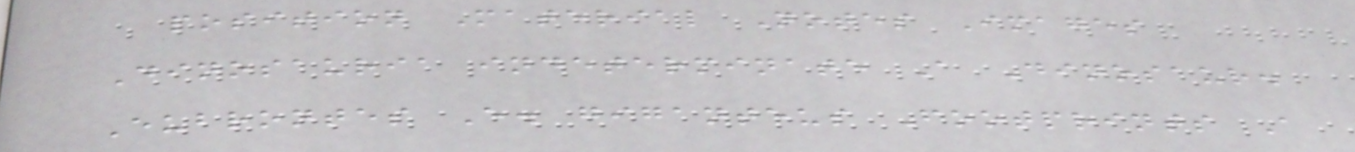position Material Notes Images
Dinosauria indeterminate A Dinosaur.
Eubrontes E. giganteus Footprints A
